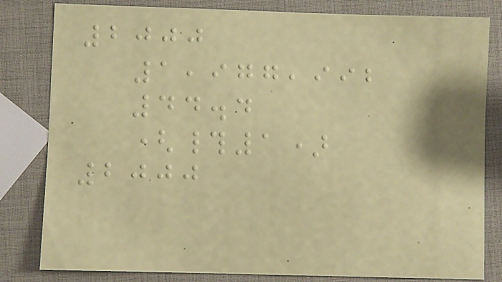2000
1,977,992
44.4
(#1)
2000
